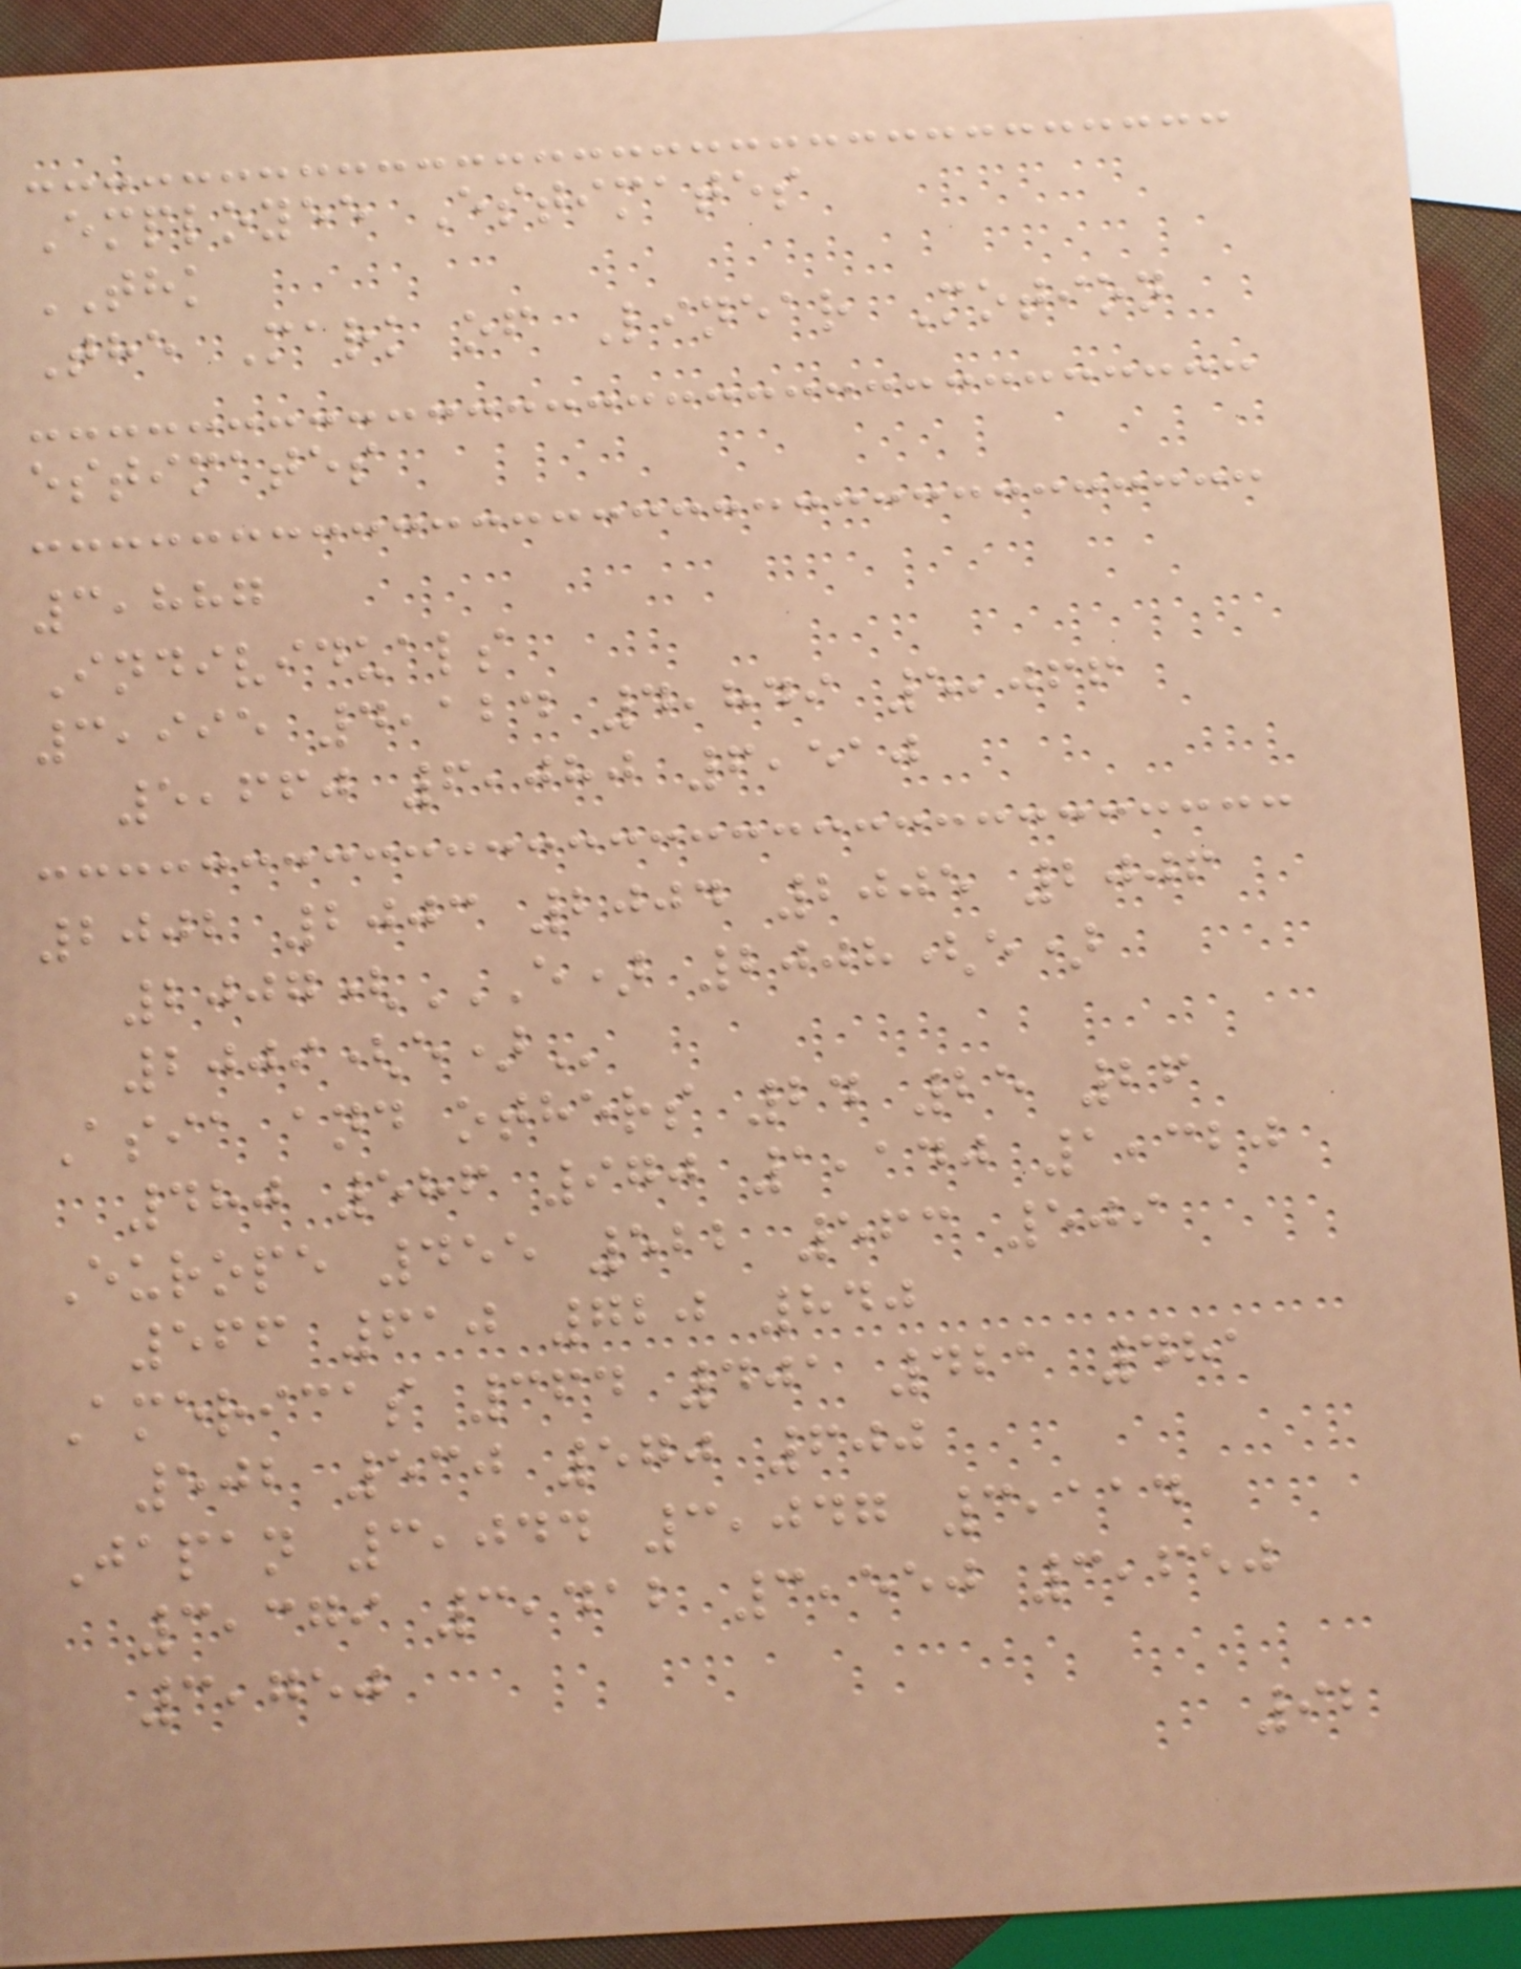Employee Estimates
THK
The Mark of Linear Motion
estimates
3,887
Individuals
3,995 4,124 4,849 5,066
5,660 6,080 6,510
2002 2003 2004 2005 2006
2007(E) 2008(E)
2009(E)
Asia and others 24 25 26
480 586 970 1,140 1,320
Europe 455 522 563 509
566 610 720 840
Americas 364 401 421 481
502 530 570 600
Japan 3,044 3,047 3,114
3,379 3,412 3,550 3,650
3,750
92
